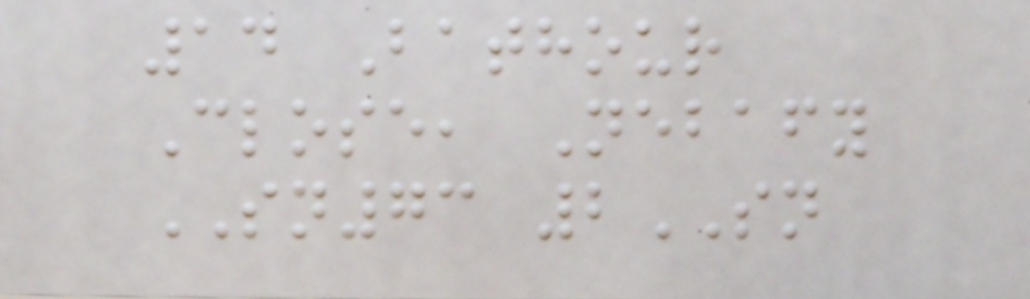14 Bathour
Close, Nebafy
SN73 2SN
